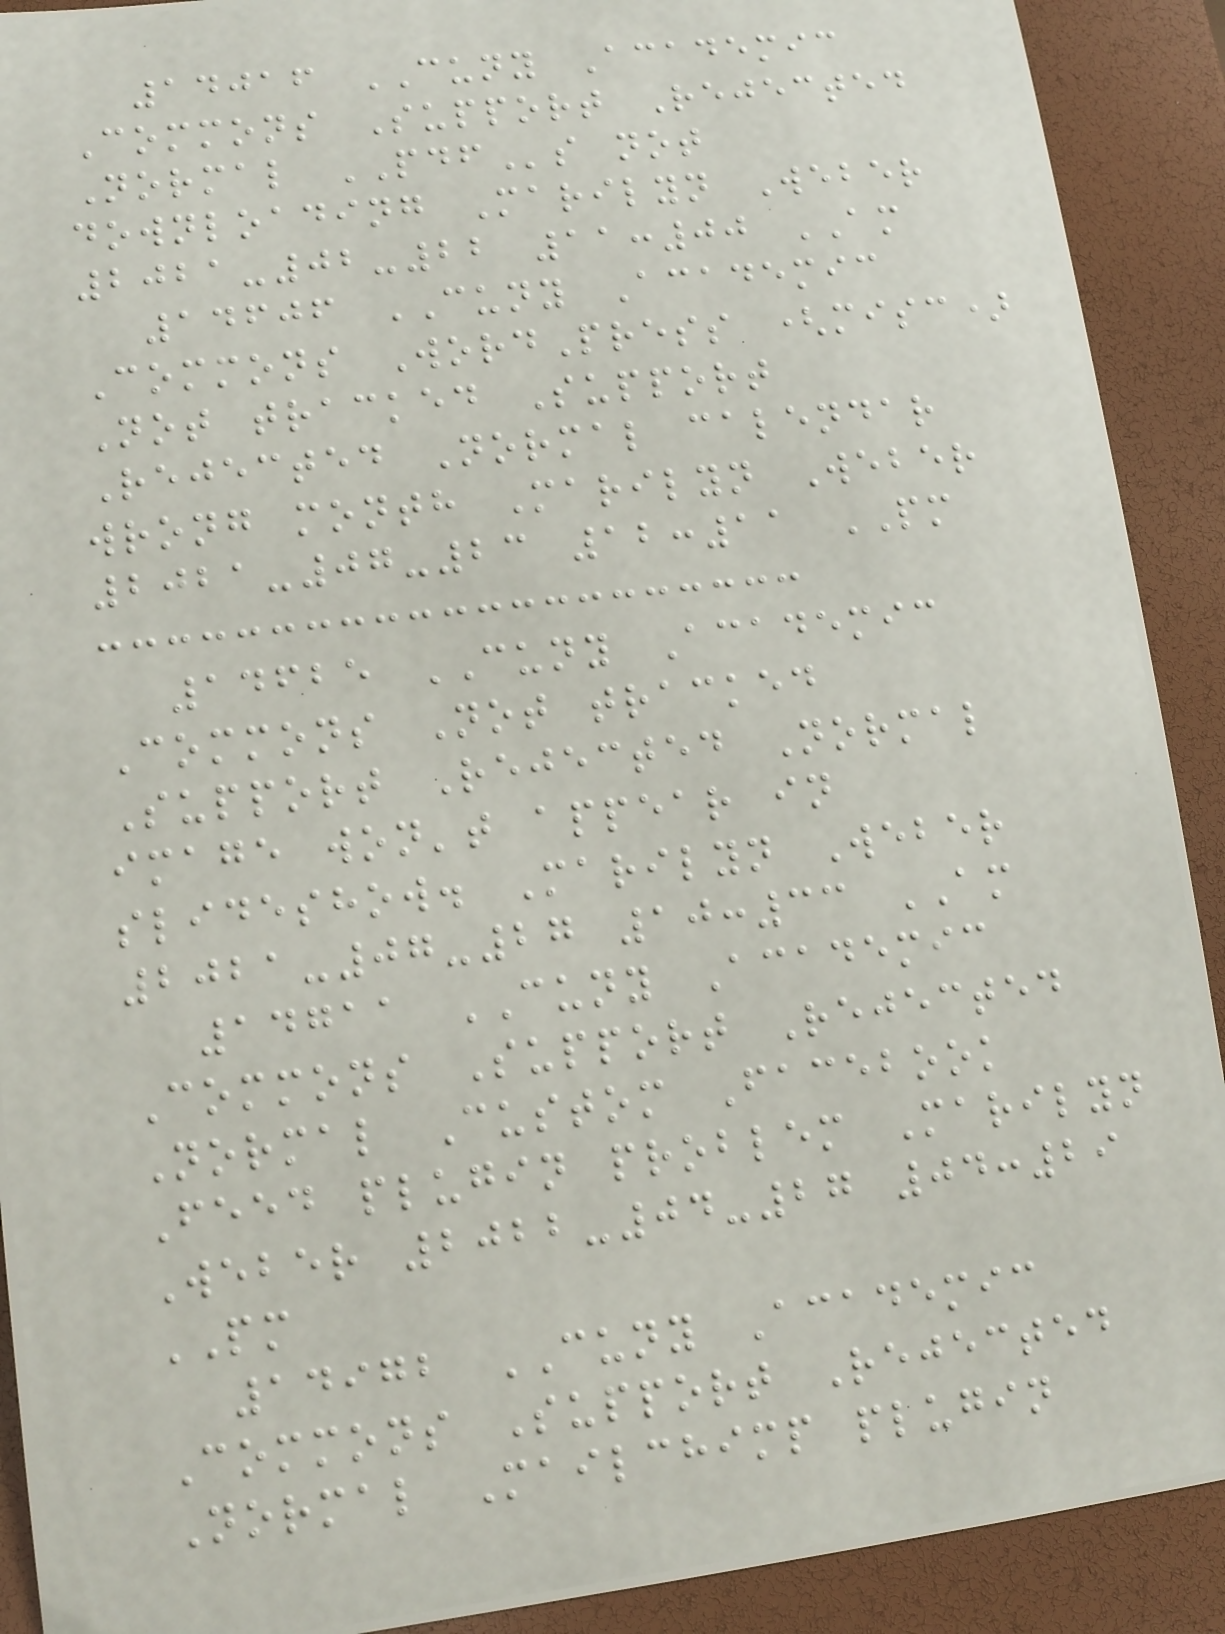14016 CUNY Academic
Commons Support Rejected
Normal PDFs not
downloading Marilyn Weber
2021-02-22 11:00 AM
14606 CUNY Academic
Commons WordPress (misc)
Not tracked Support
Rejected Normal calendar
wrong month Marilyn Weber
2021-07-23 12:11 PM
14625 CUNY Academic
Commons Not tracked
Support Rejected Normal
image won't appear in
slideshow. Marilyn Weber
2021-07-27 10:33 AM
14711 CUNY Academic
Commons Support Rejected
Normal Custom Facebook
Feed plugin problem Marilyn
Weber 2022-04-27 04:29
PM
14972 CUNY Academic
Commons Support Rejected
Normal Mailchimp plugin
